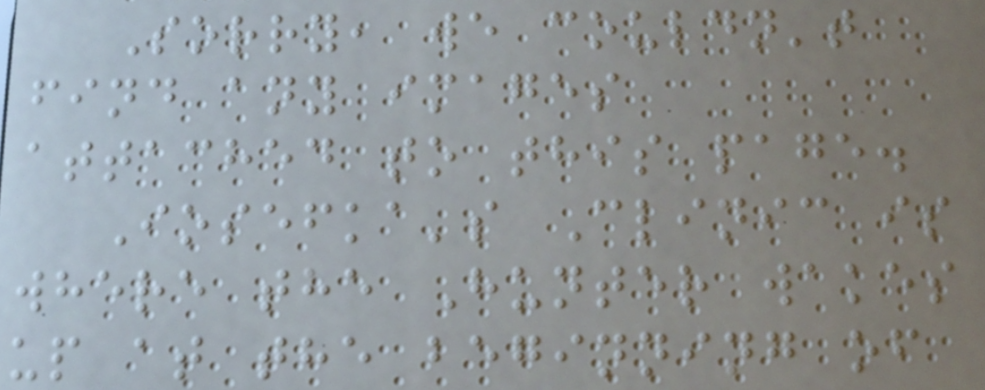Sorry, we couldn't
find any images
attached to this page.
Iosefka's Clinic is
where the Hunter wakes
up at the beginning of
